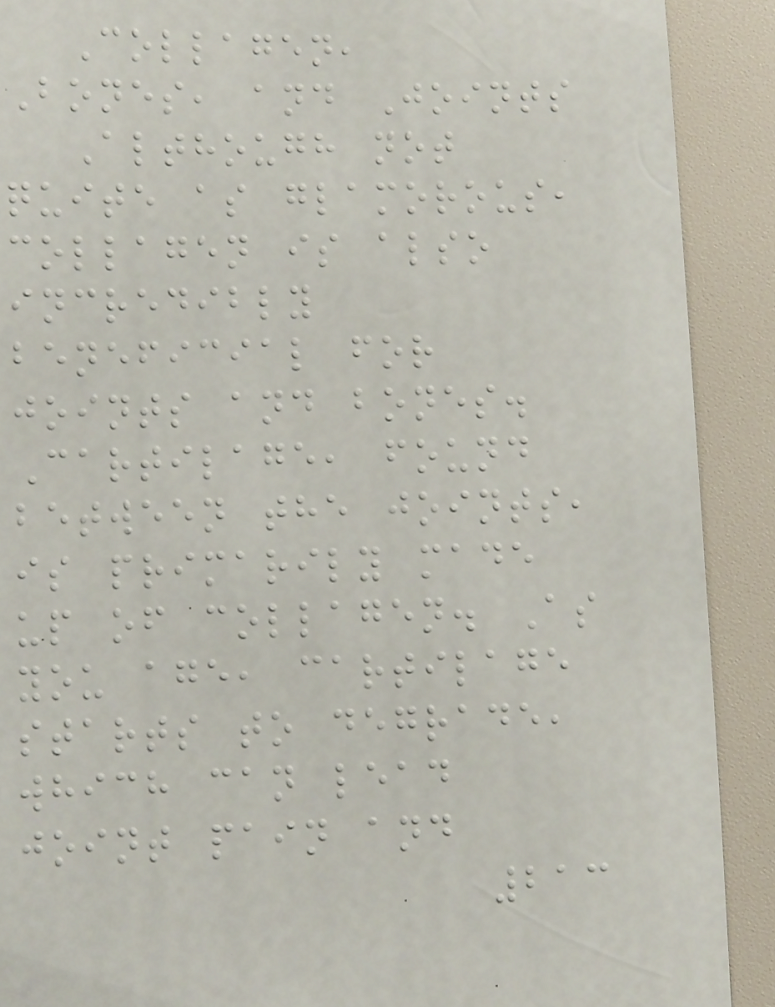Collagen,
Bones, and Joints
Although not
quite as glamorous,
collagen is also
incredibly
beneficial for
joints and bones.
Cartilage, found
between the joints,
is primarily made
up of collagen. As
you age, cartilage
starts to degrade,
which can lead
joint pain and
213
